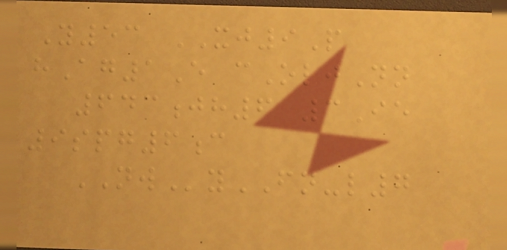Y53 XJ9P
hAg1E cOljNn
643jh6 3Ie
9spg6c
NWyFN-l7
